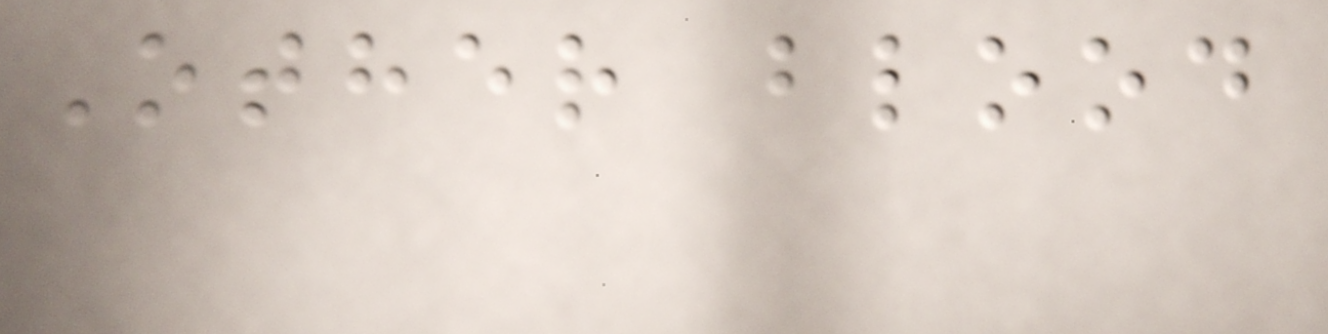Other blood
